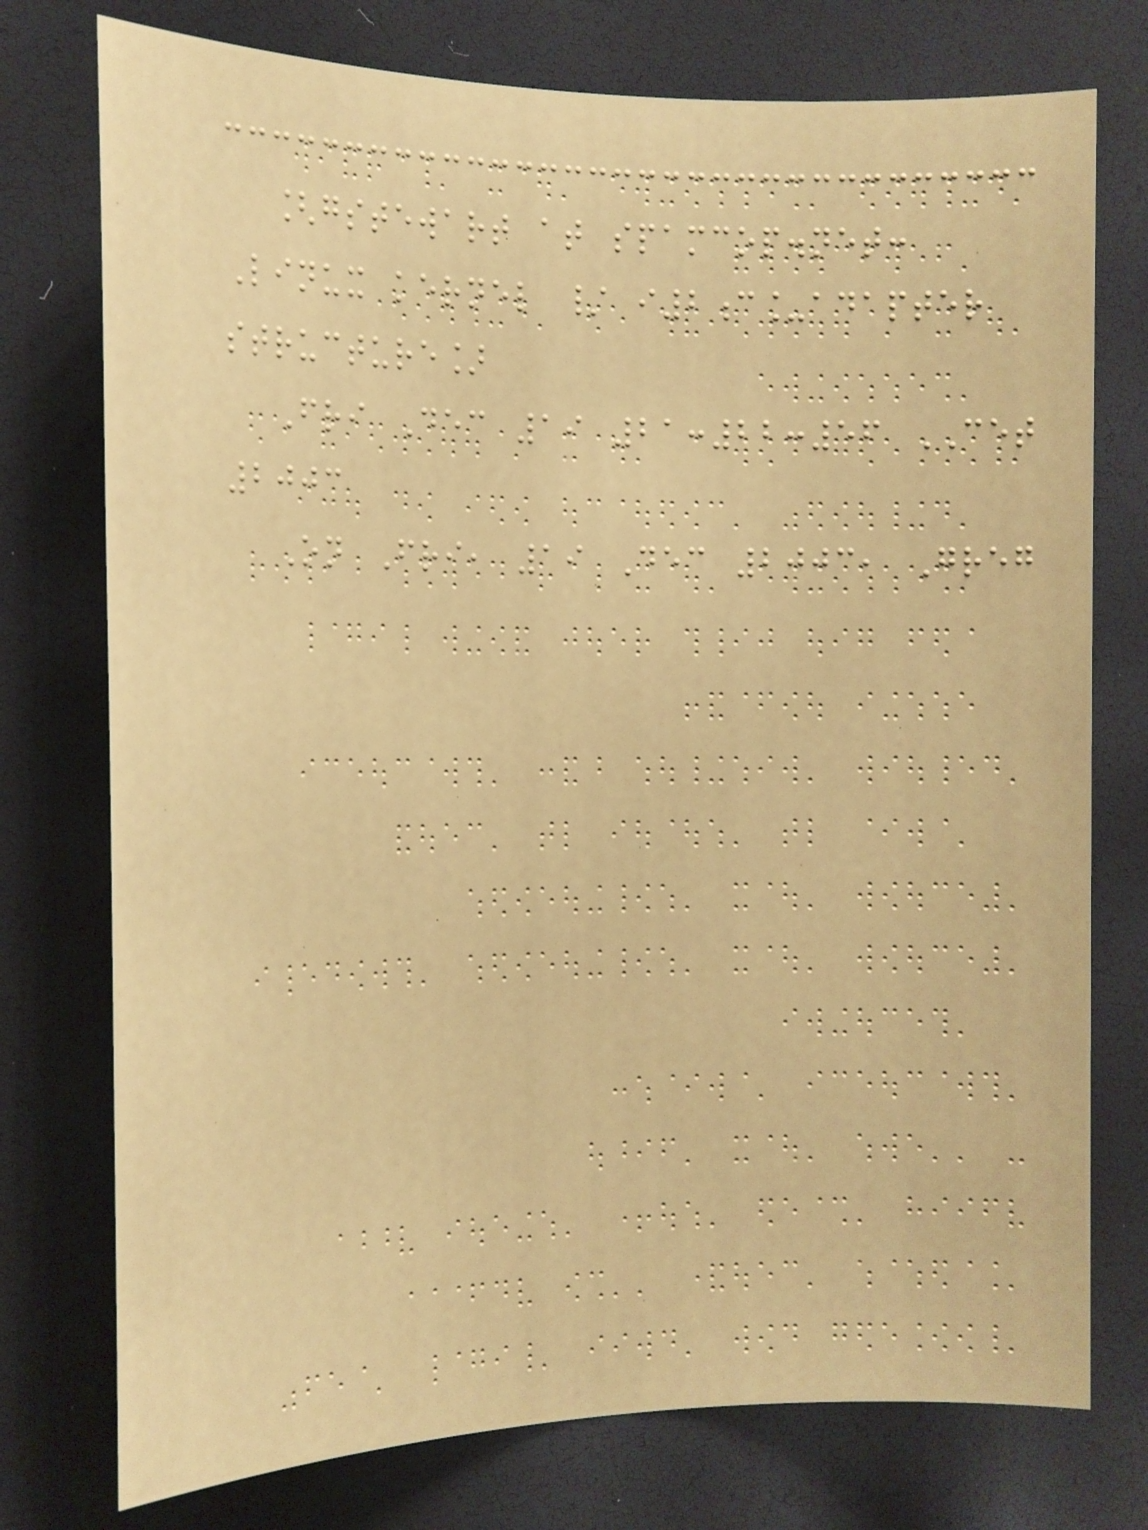[gstewart at spamcop.net:
Linux kernel / i2c_adapter
structure]
Fri Dec 19 21:22:56 CET
2003
On Fri, 19 Dec 2003, Greg
